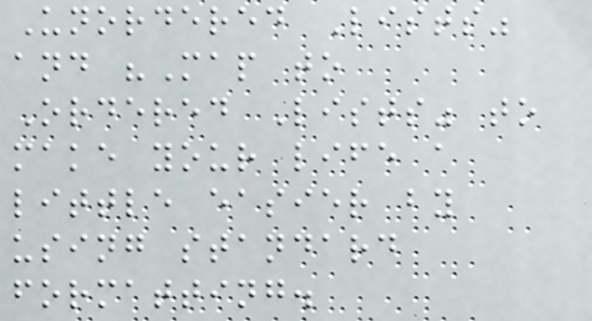Unordered Lists"
and "Map to
Ordered Lists" to
make your life a
little easier by
using standard
formatting.
